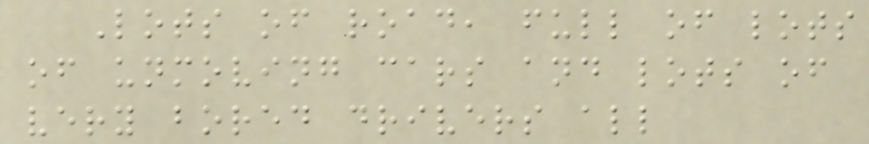Lots of road, full of lots
of unmoving cars and lots of
very bored drivers all
